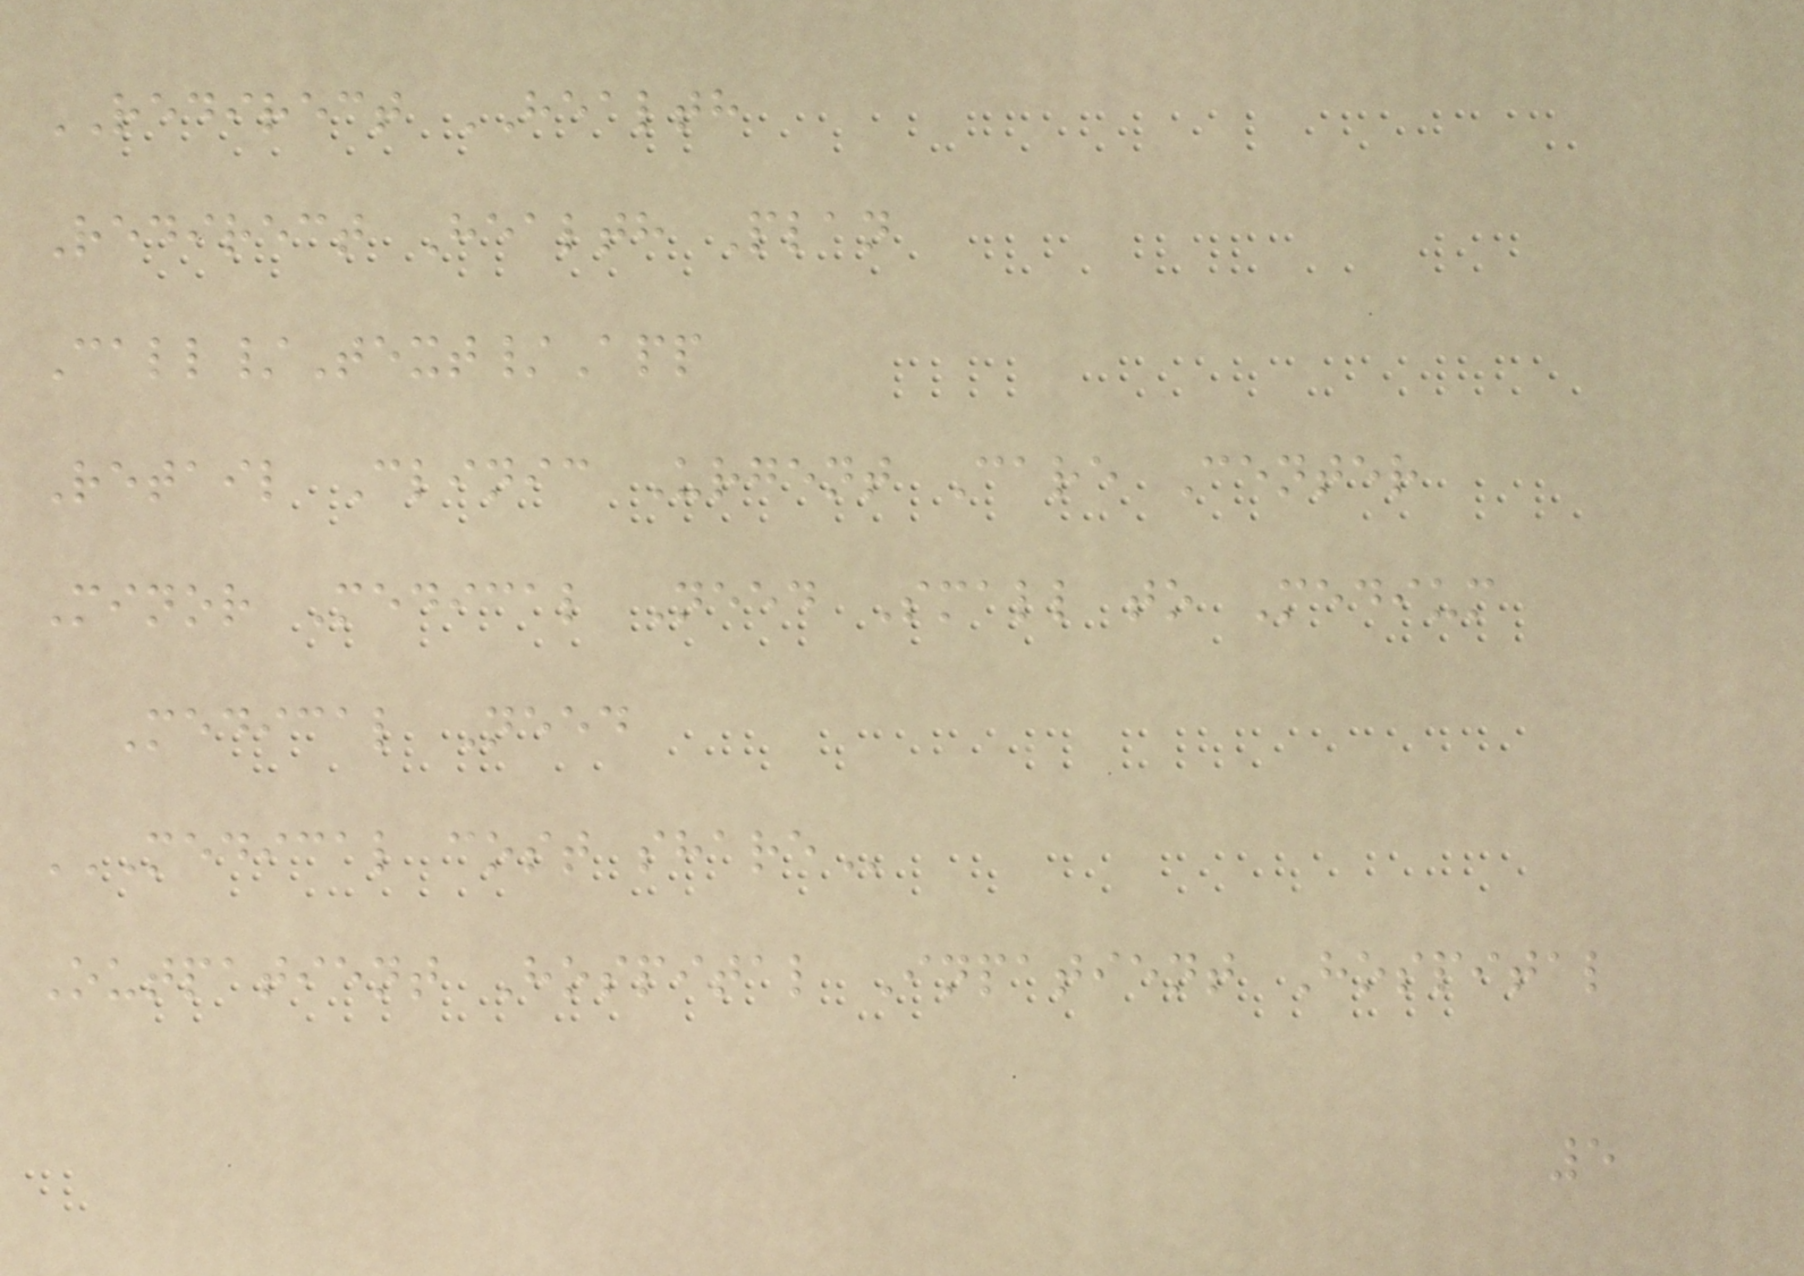REDIRECT HEALTH
Redirect Health Plan
Call/Text/App
Retail Clinic Urgent Care Center
Minor Medical Need Small to Medium
Medical Need
MEDICAL COST SHARE
Outpatient Hospital Inpatient Hospital
5
